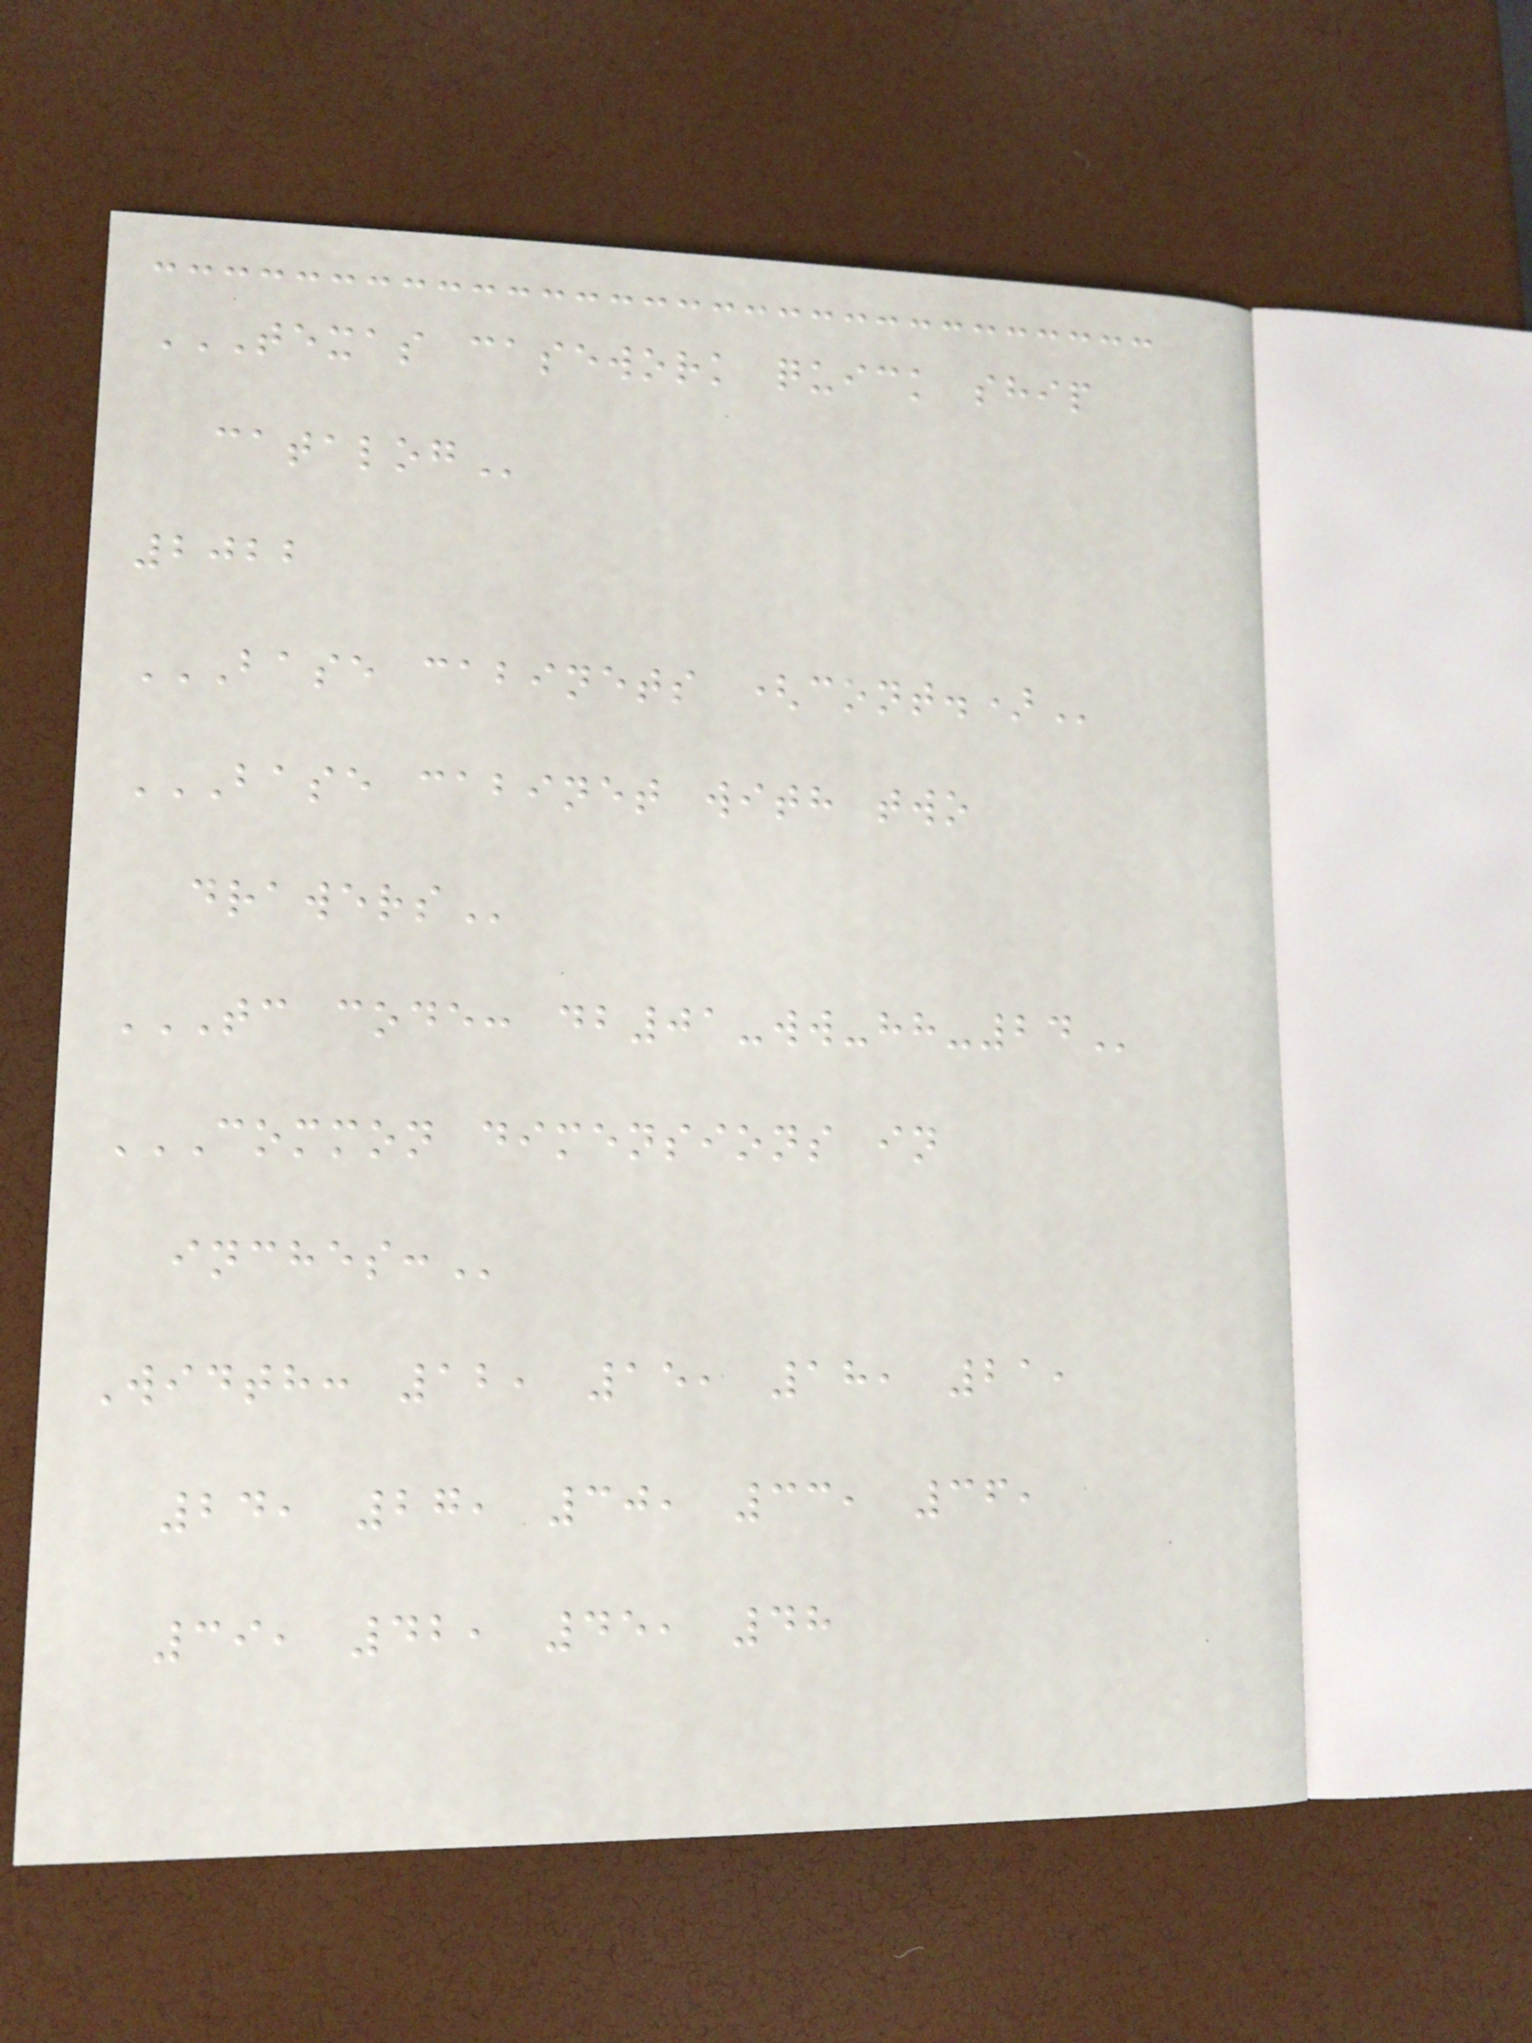TEXAS CASEWORK QUICK SHIP
CATALOG
2022
BASE CABINETS (CONT.)
BASE CABINET WITH TWO
DRAWERS
TC CODE: DB01-WW-HH-24
COMMON DIMENSIONS IN
INCHES:
Width: 12, 15, 18, 21,
24, 27, 30, 33, 36,
39, 42, 45, 48
